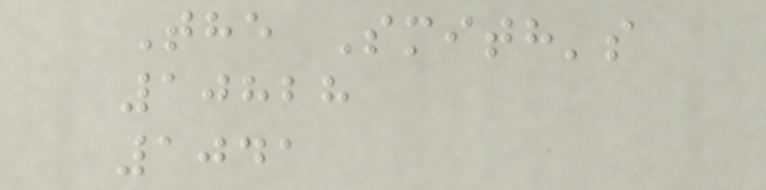The Smith's
10828
1041
